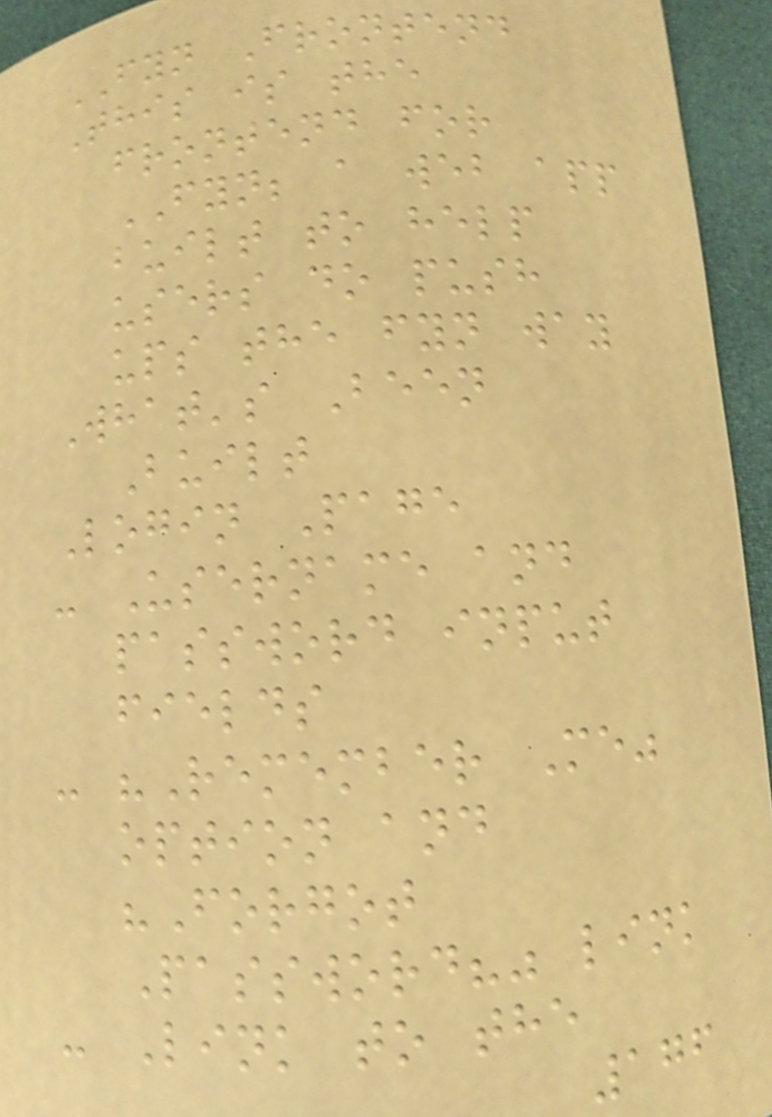FYN Frontend
This is the
frontend for
FYN; a web app
built to help
users do push
ups the fyn way
What's Been
Built
Login Page
- Username and
password input
fields
- "Remember Me"
option and
"Forgot
Password?" link
- Link to the
176
